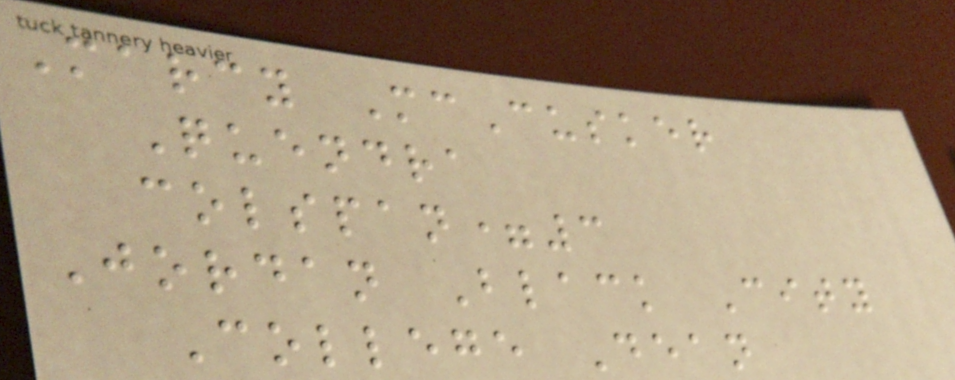Marcy McCusker
Quendra
colspan=3
Jordan Black City
College Dean
